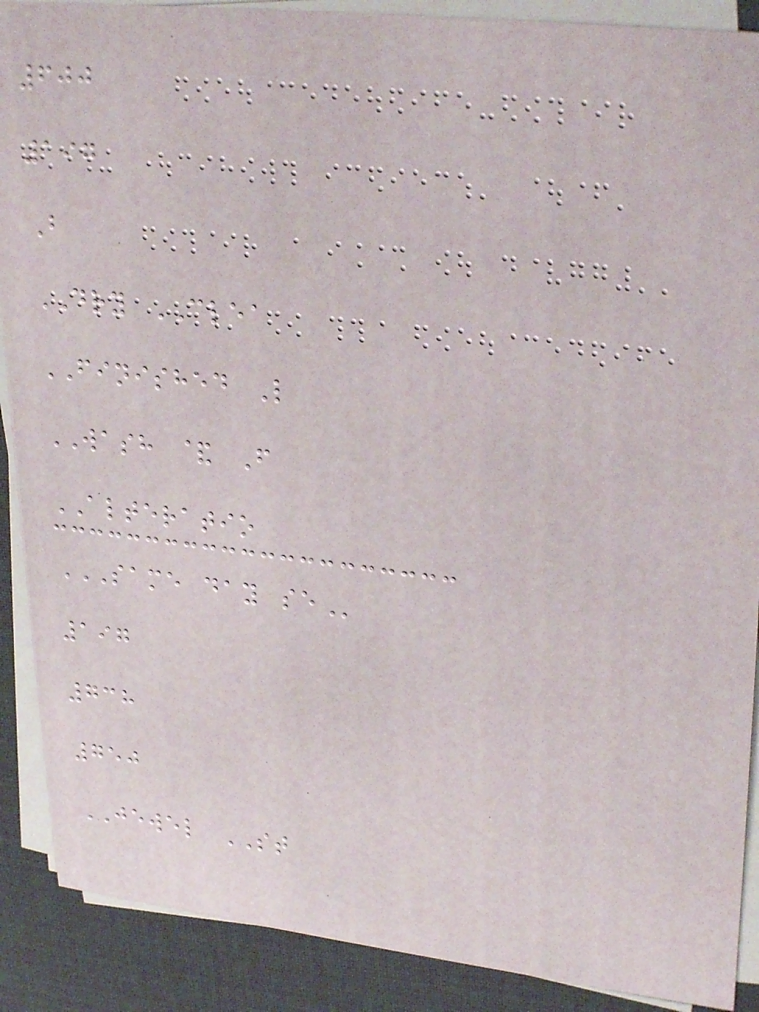600
197
B
DRY CLEA
FINISHED L
WASH & F
ALTERATIO
SAME DAY SE
197
738
750
JEWEL ST
